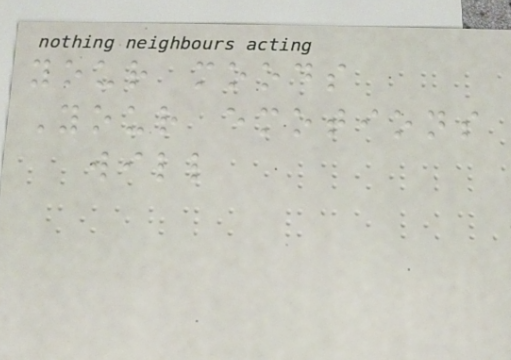your moods
Your emotions
will
